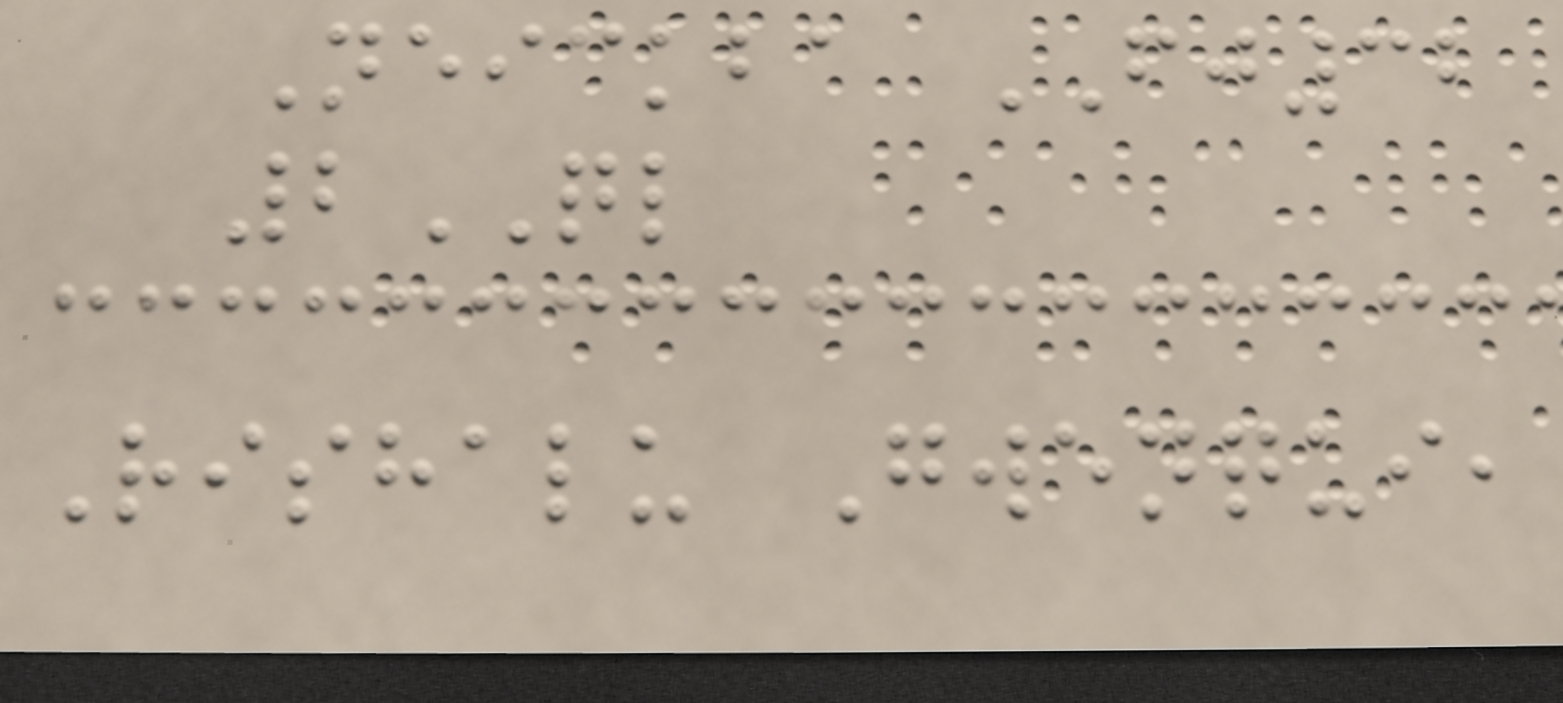Neickba FJ32
2QL
Rishalu Gwenqui,
